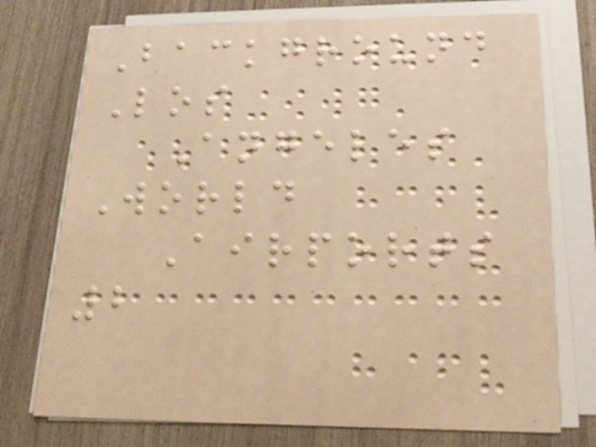Background
Los
Angeles
World
Airports
2
